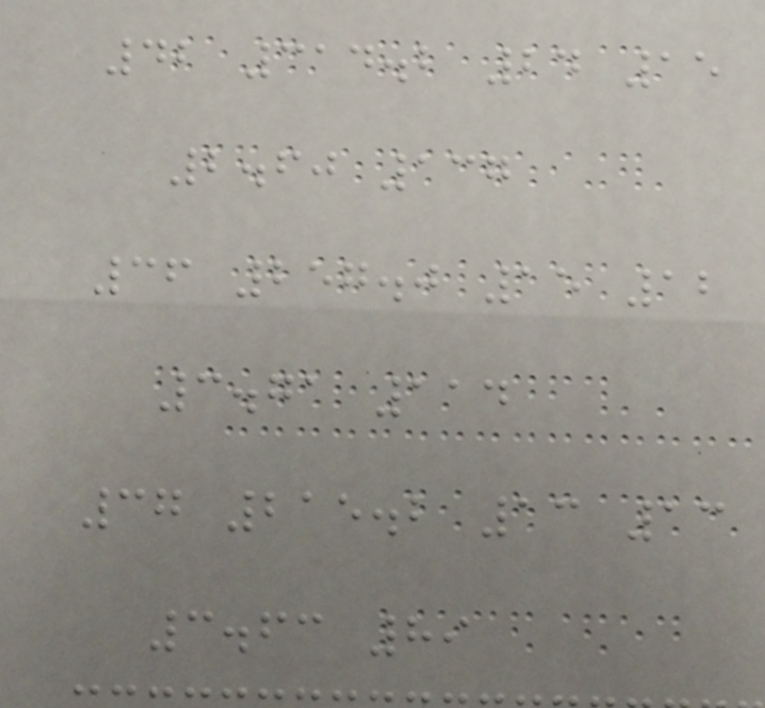42 314.2 24 15
2.60 137
36 257.0 15 12
3.71 114
37 215.2 13 13
3.63 89
